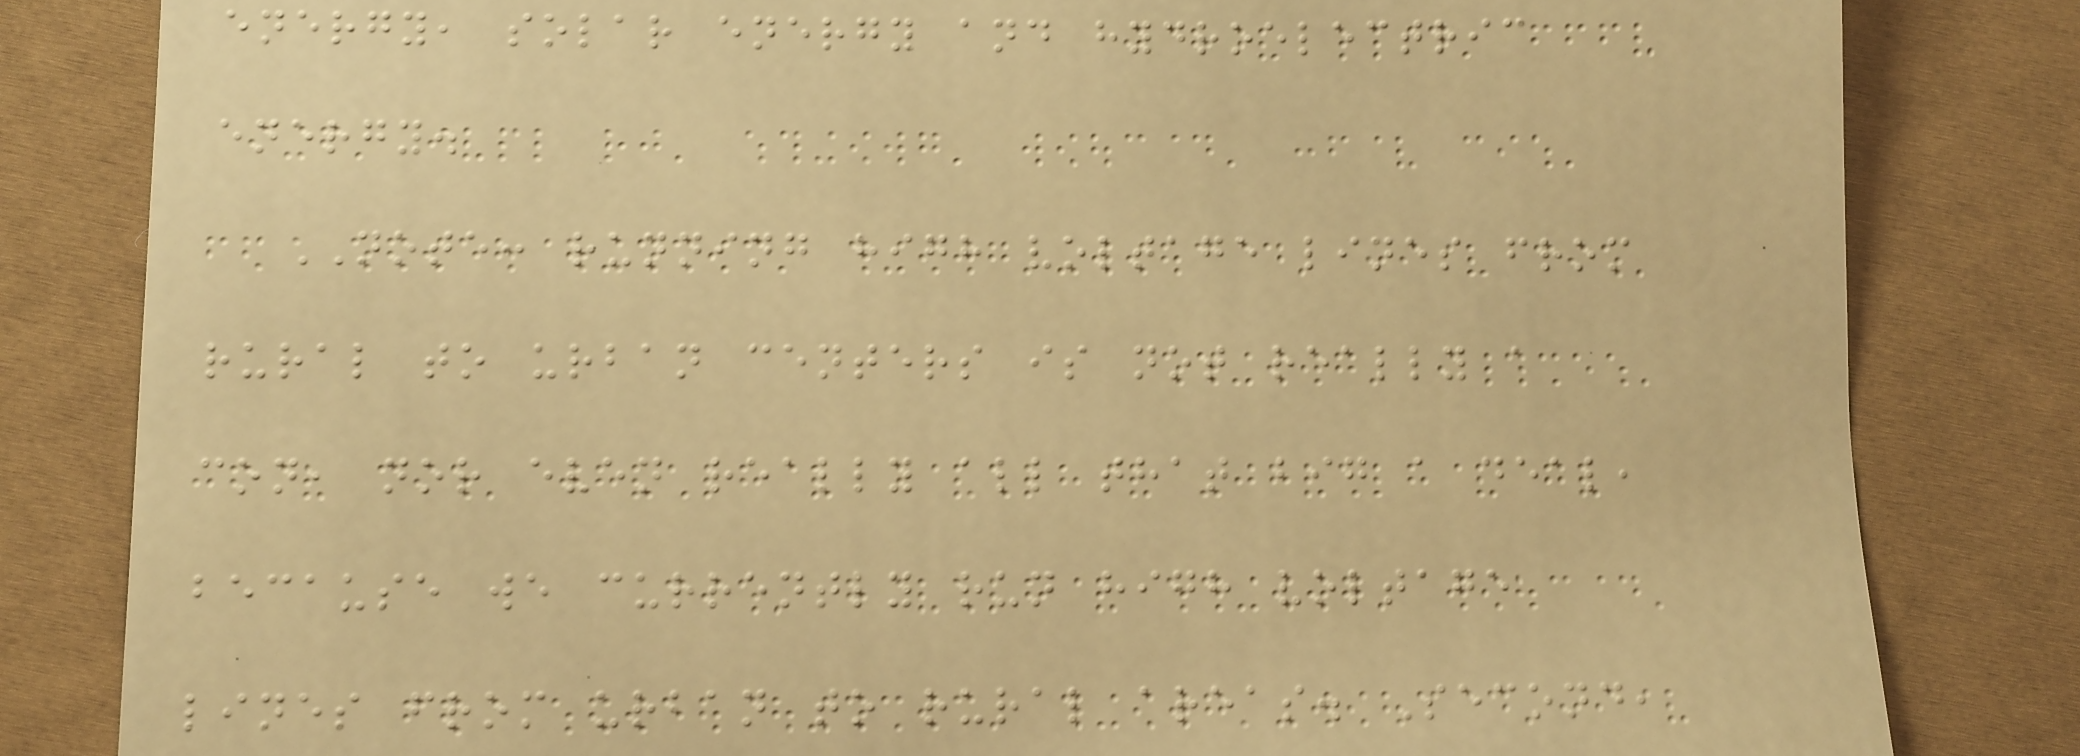energy, solar energy and hydroelectric
energy.
NOTE: running high voltage lines from
rural to urban centers is not really a
con, nor even really all that big a deal,
because we currently run high voltage
lines from urban to rural areas. Second,
